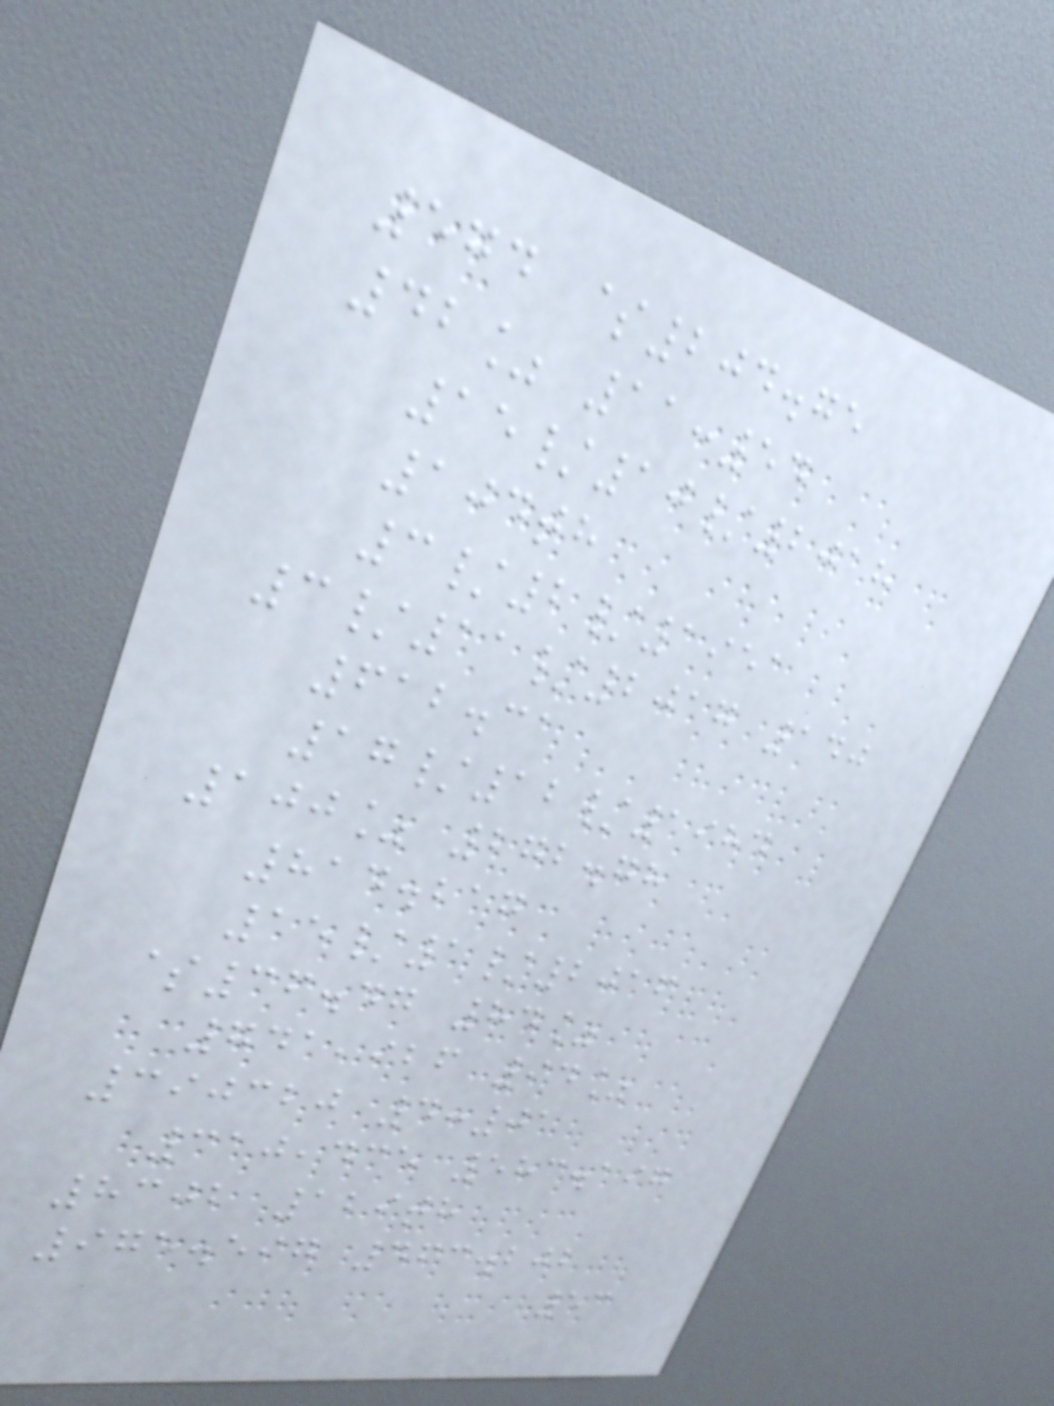574 $204.75
42% 11:54
15/10/2018
104th
3/2/1951
3/11/2017 140
612.31
17/12/1984
100% 272.78
814.217
15/1/2016
$36.47 84%
741,926 94%
390320 4:01
310,435 583.197
8302 129th
975.597 463.202
53
